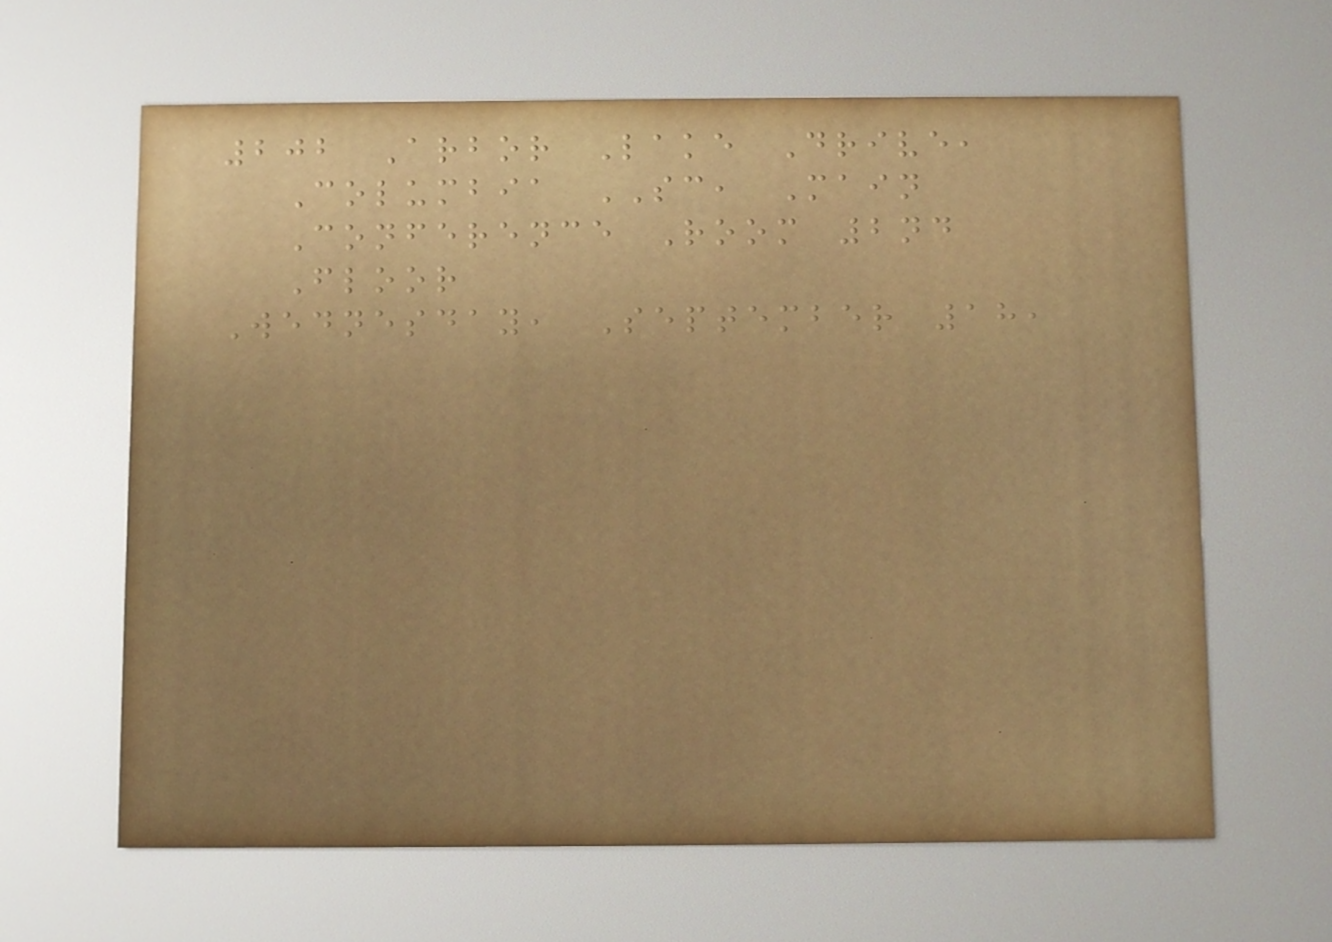202 Arbor Lake Drive,
Columbia SC, Main
Conference Room 2nd
Floor
Wednesday, September 18,
